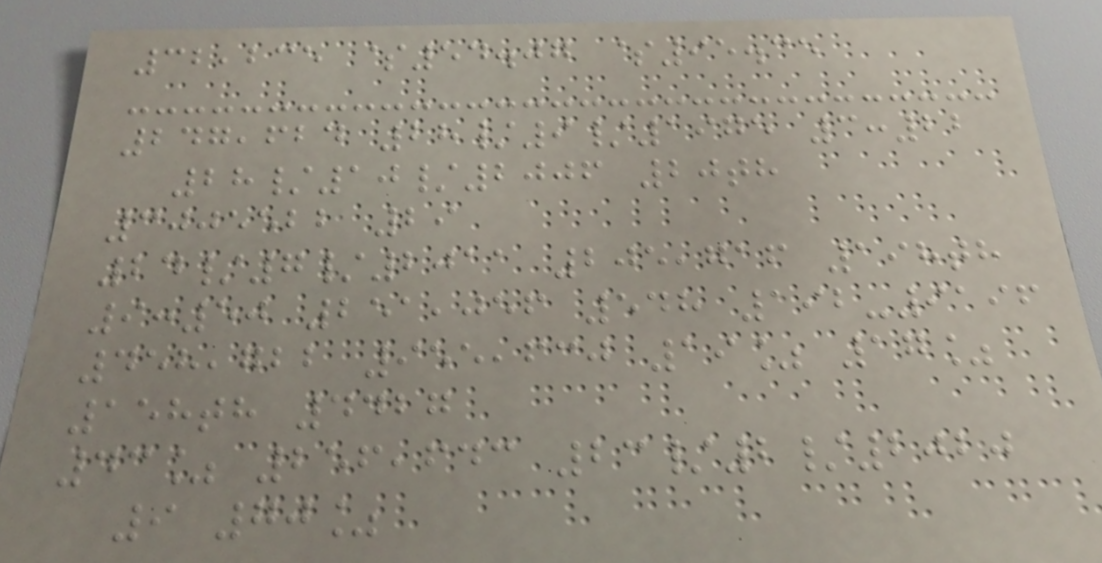32,235 $54.07 $95.35
247,624 28/9/1975 3:22
28/10/2006 20th
3005522 29
24/7/2011 205,716 198th
9:50 251,056 548 192-9196
458,722 955,630 19% 17%
158th 4427
43% 256,643 23/2/2020
9 70%
